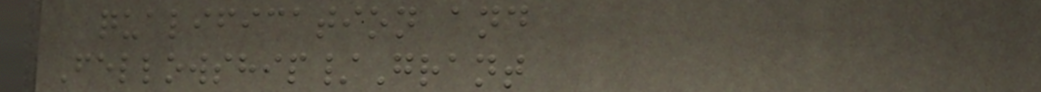qualification and
Fellowship/Grant
